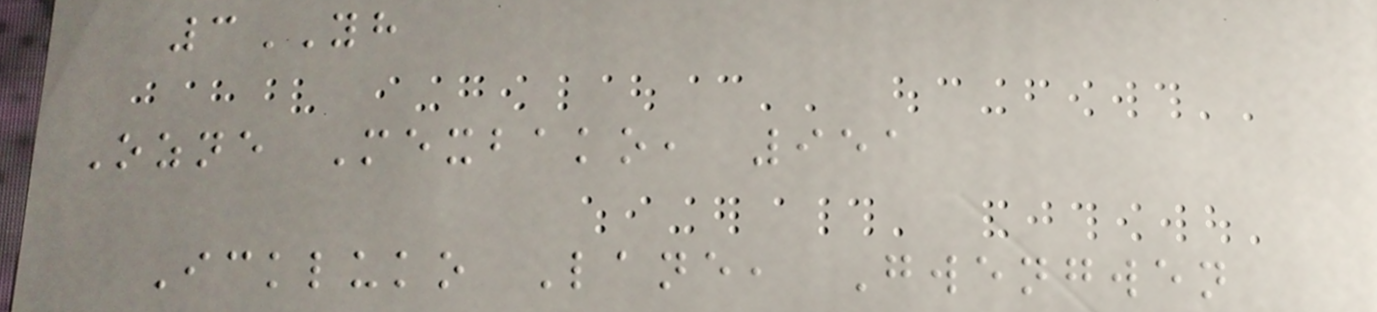3YH
Ozne Mexbako, 951
Ickluko Lane, Gwengwen
